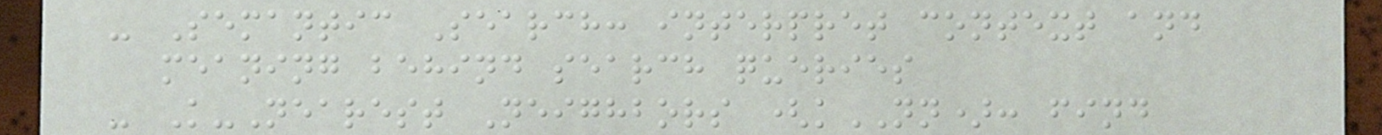- Semantic Search: interpret context and
meaning behind search queries
- K-Nearest Neighbors (kNN): find
